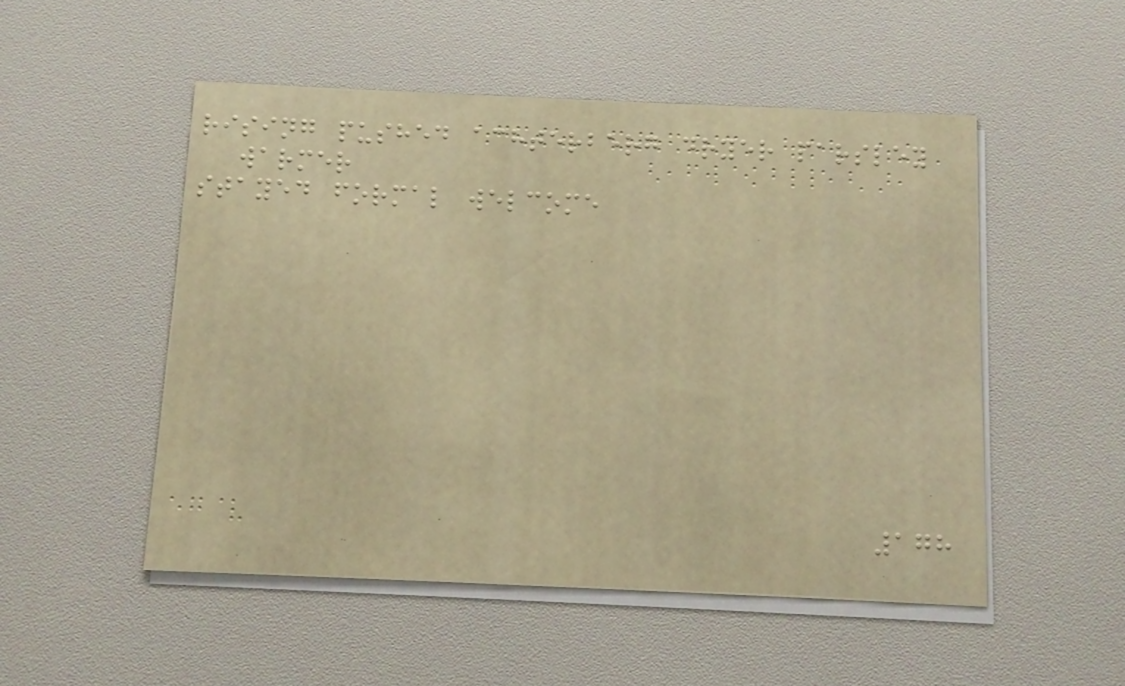rising pushed achterberg dryer parsley
warmer
stayed formal welcome
178
